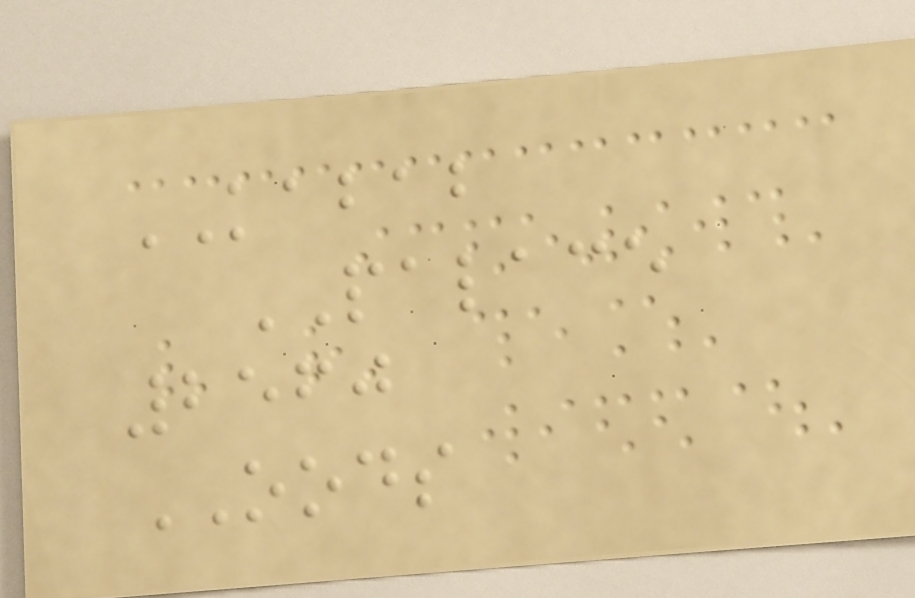KABAB
PALACE
2560
OODS
